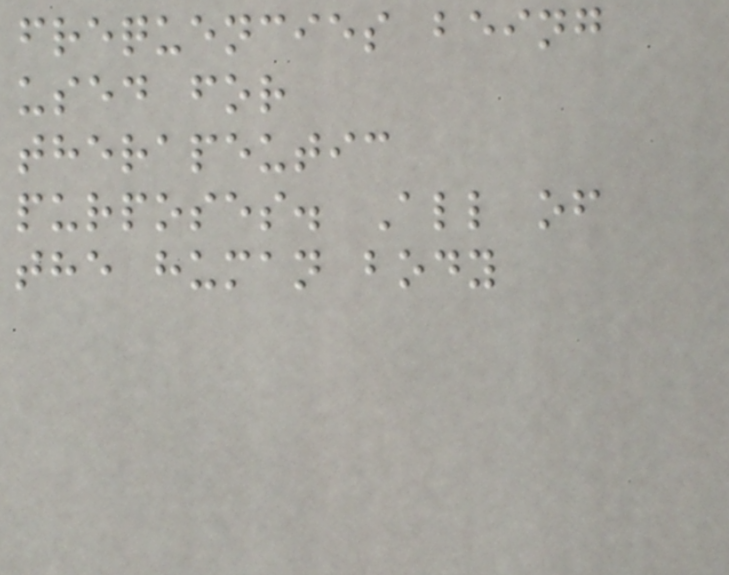frequencies being
used for
therapeutic
purposes. All of
the human body
